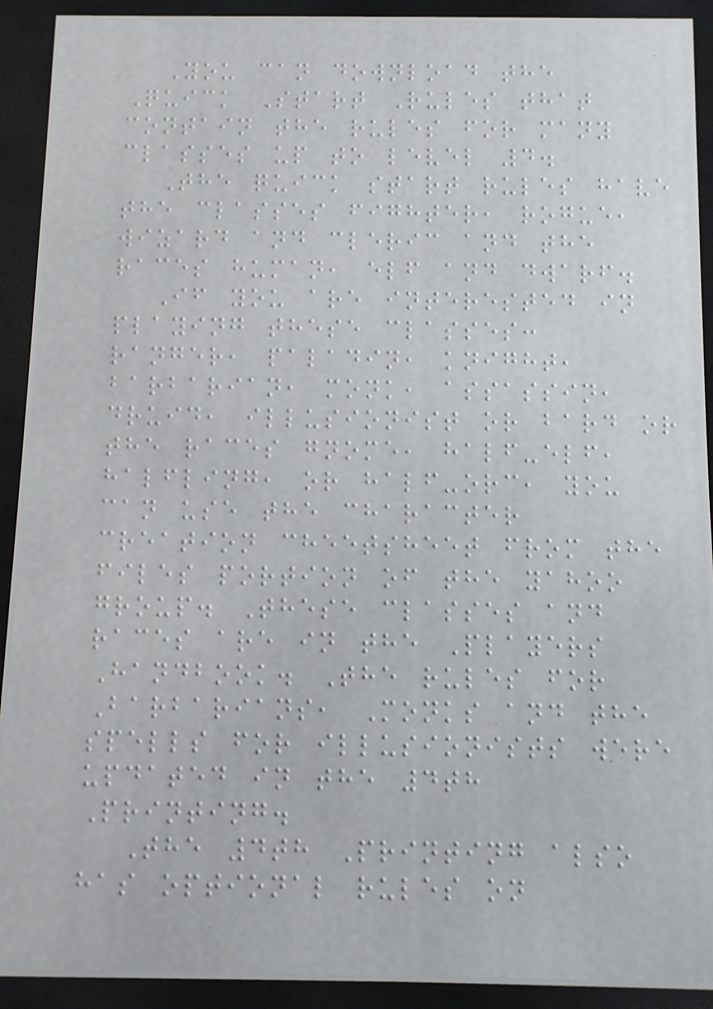You can download the
Quick Start Rules that
contain the rules for many
classes up to level 4.
The quick start rules have
the classes fighter, rogue,
wizard and cleric and the
races human, elf and dwarf.
If you are interested in
playing these classes:
ranger, paladin, knight,
barbarian, monk, assassin,
druid, illusionist or bard or
the races gnome, half-elf,
halfling, or half-orc, you
can use the character
creation cheetsheet from the
files portion of the yahoo
group. These classes and
races are in the Players
Handbook. The rules for
Barbarians, Monks and the
spells for illusionists were
updated in the 4th
Printing.
The 4th Printing also
has optional rules on
